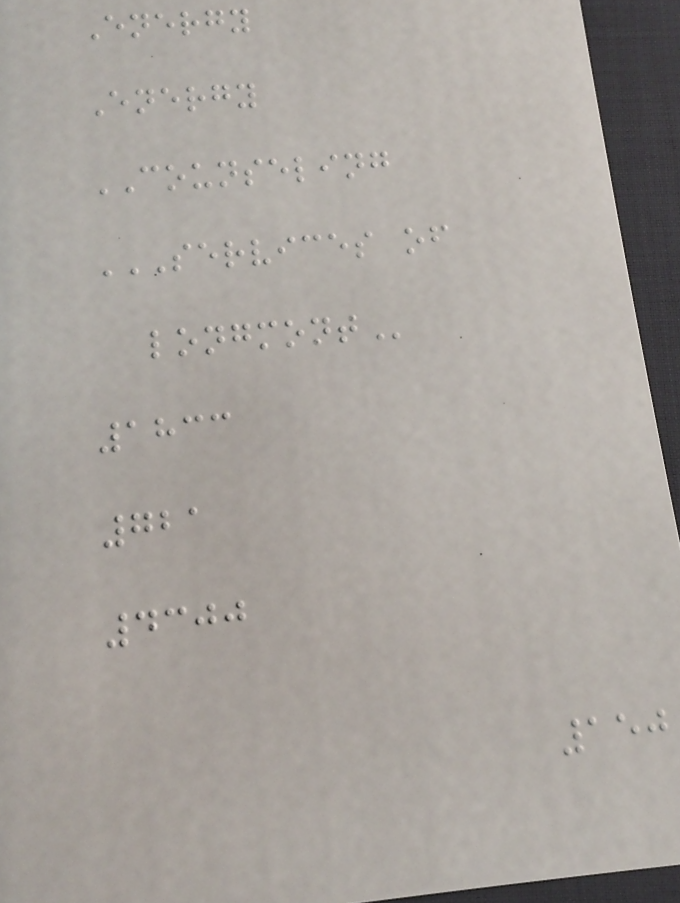Energy
Energy
COUNSELING
SERVICES OF
LONGMONT
1833
721
4300
150
